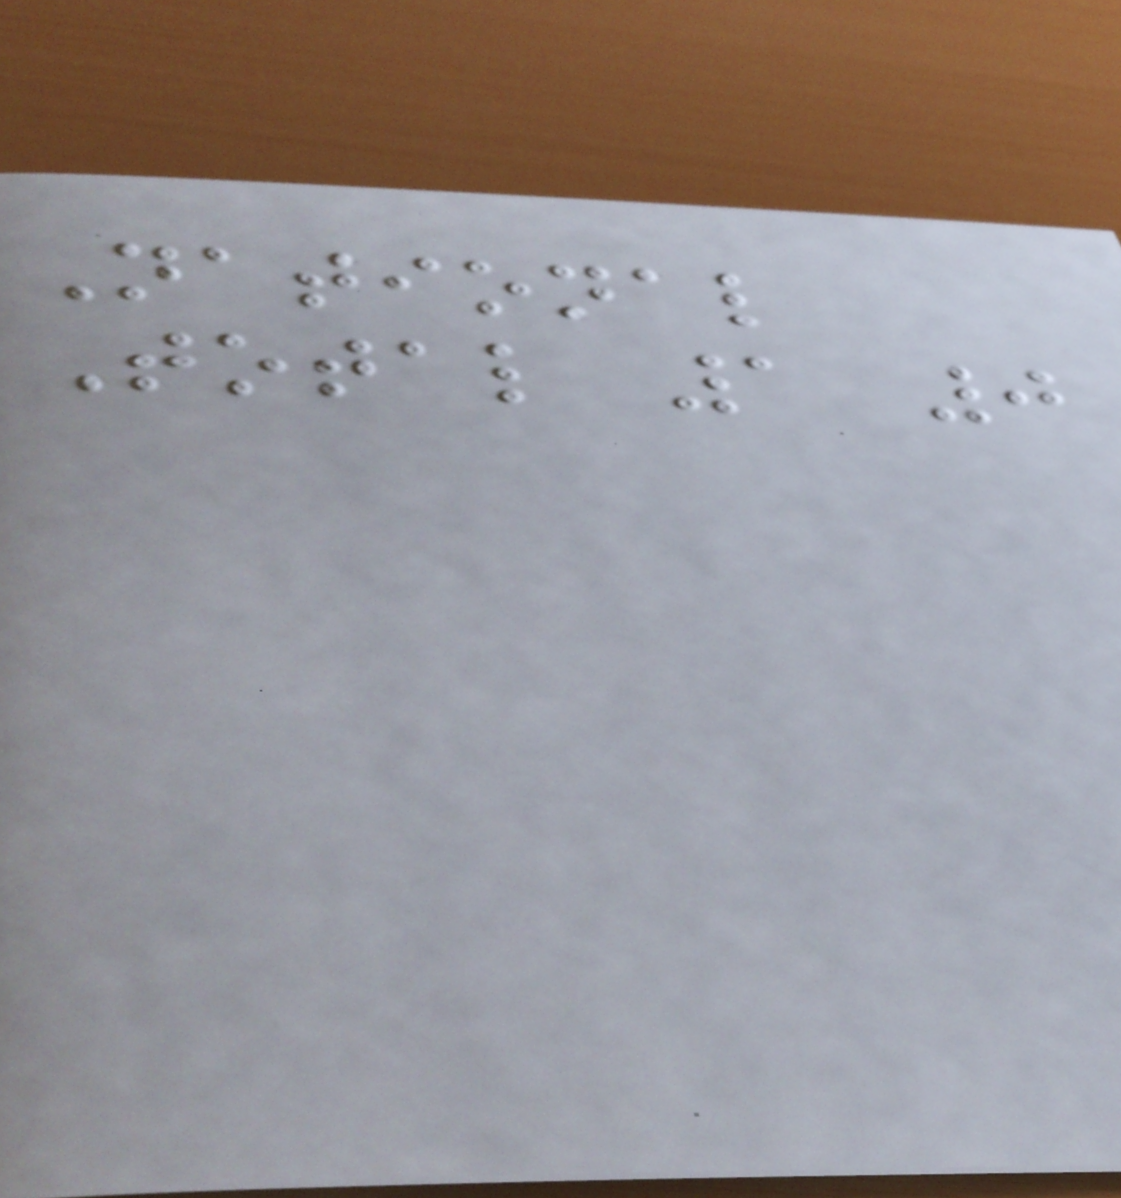National
Total 1 0
